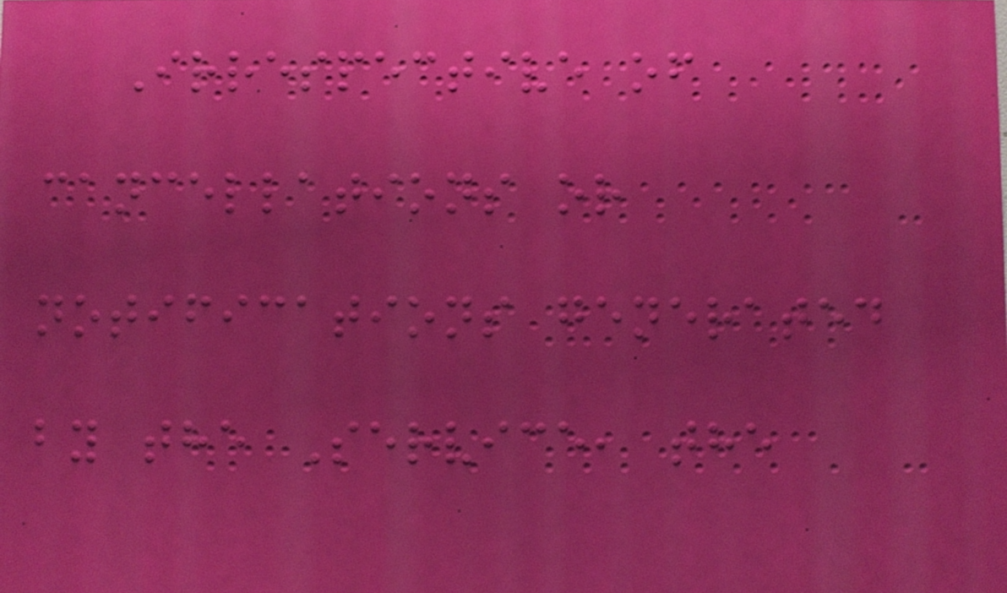Irrespective of
cancellations or
notifications generated
by the Service, the
